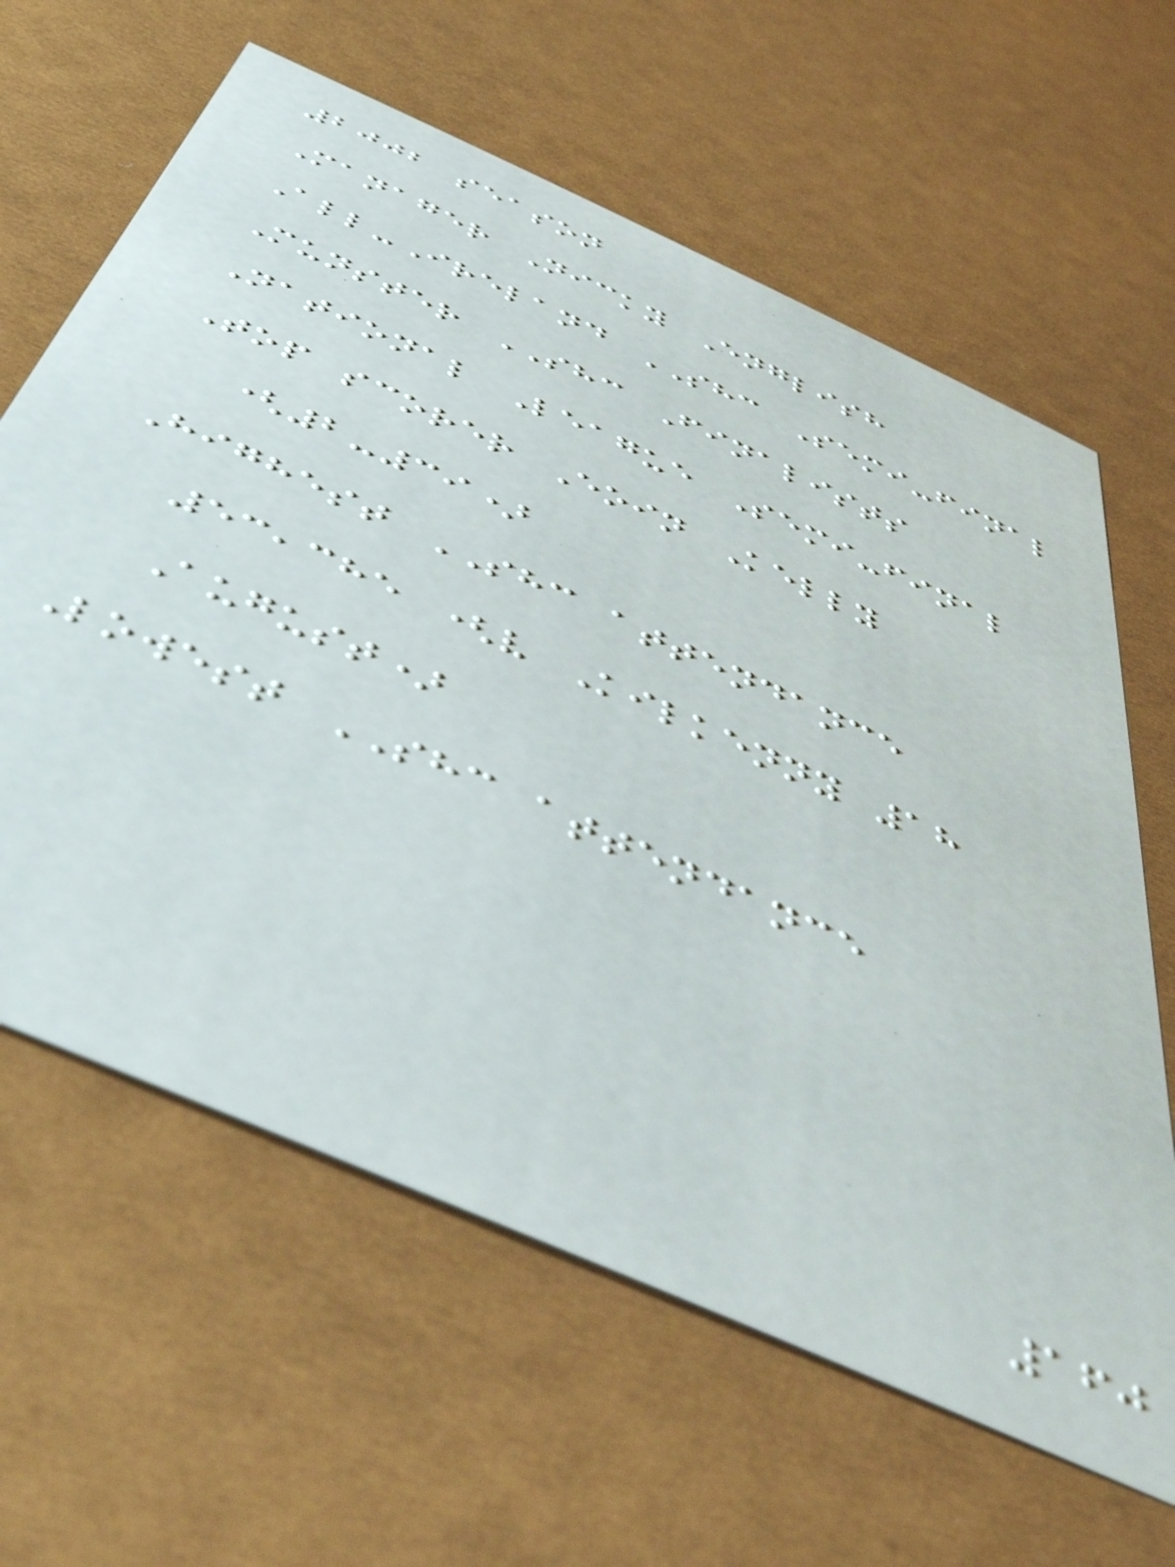2002 season
Manager Nicky English
All-Ireland SHC Semi-final
Munster SHC Finalists
National League Semi-final
Top scorer Eoin Kelly
(2-39)
Highest SHC attendance
53,385 (v Kilkenny 18
August)
Lowest SHC attendance
160
